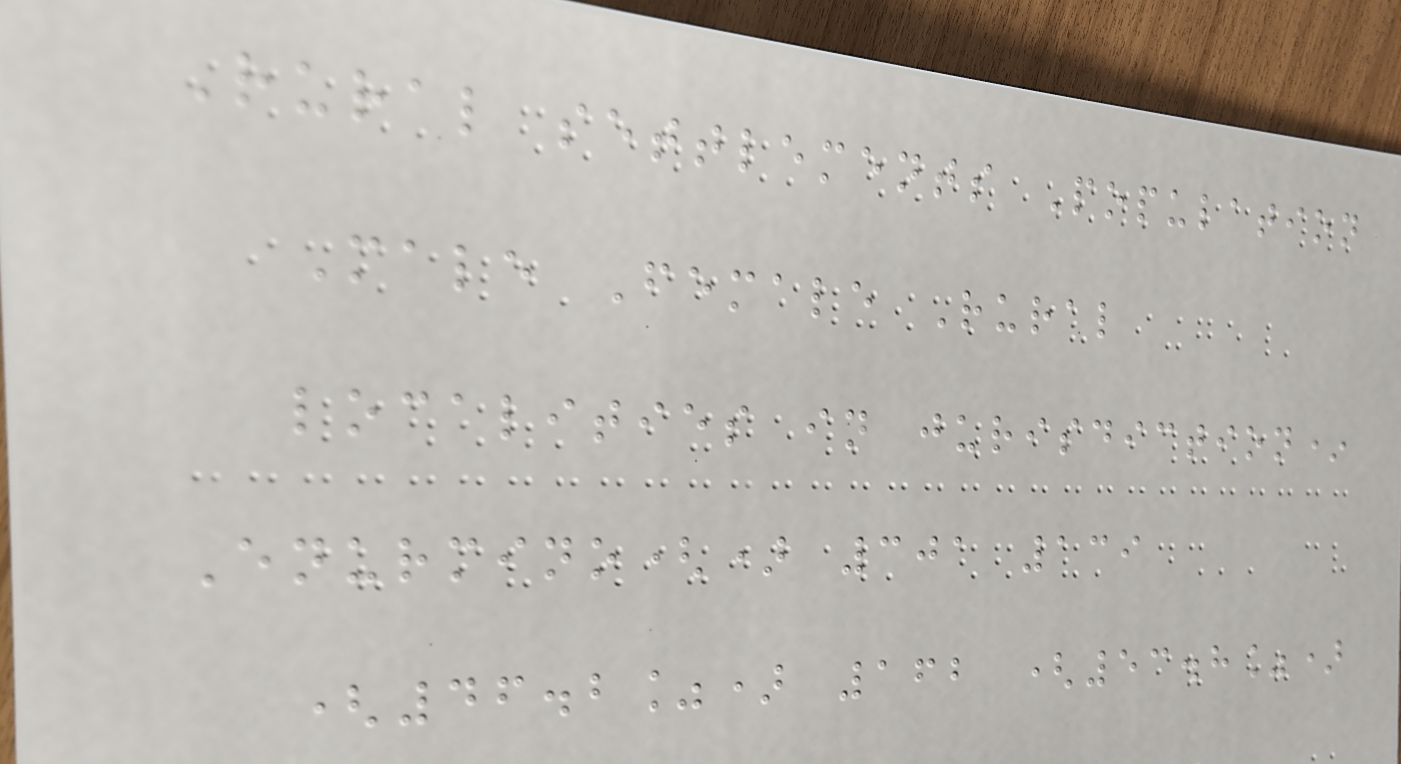Rural settlements Population
Male Female Rural
localities in jurisdiction*
Enurmino() 301 139
(46.2%) 162 (53.8%)
